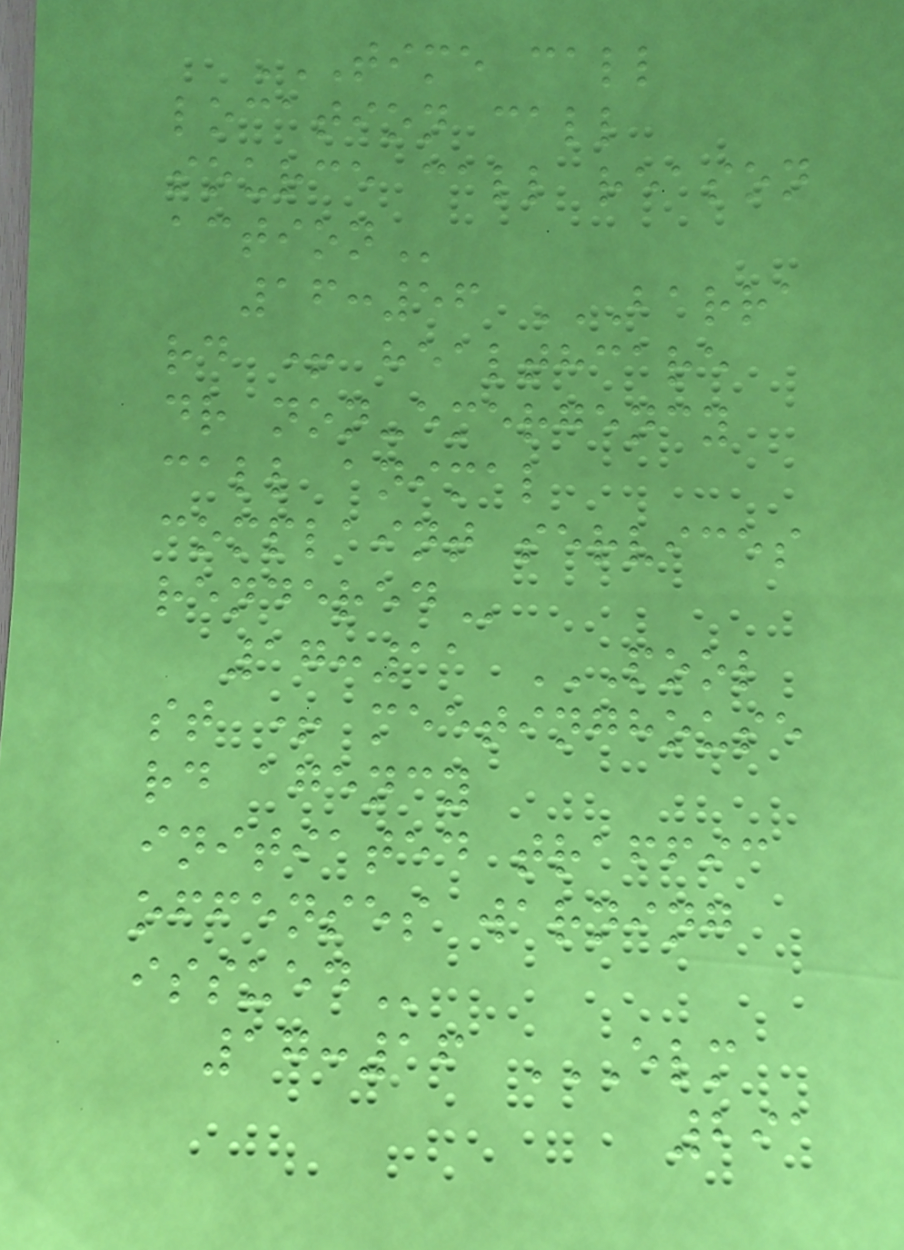TIME CALL
LOCATION CALL
SOURCE CALL REASON
ACTION
16:56 BARRA
RD + HEALTHCARE
DR NON-EMERGENCY
CALL ANIMAL
COMPLAINT SERVICES
RENDERED
17:11 POOL
ST + MEETINGHOUSE
RD AGENCY
INITIATED TRAFFIC
OFFENSES WARNING
ISSUED
17:16 ELM
291
